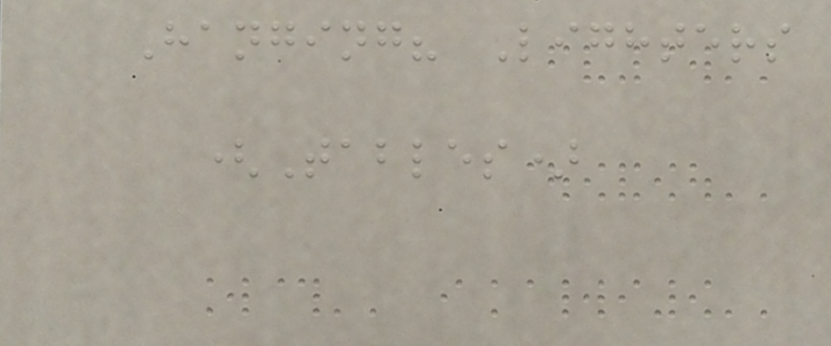Hanging? Lighters
(Tables)
